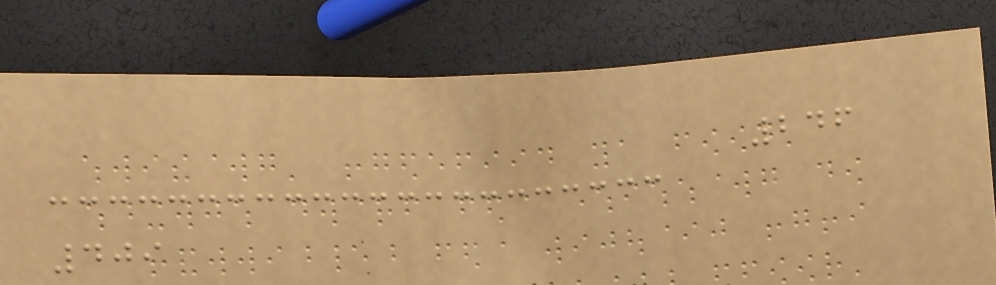246
409
